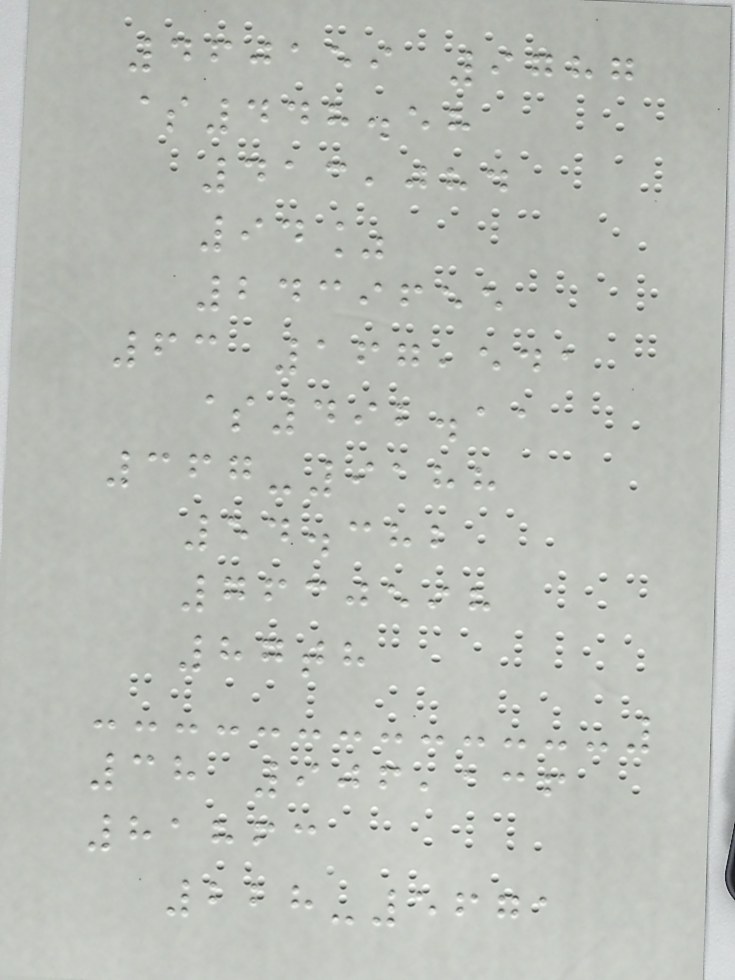460159 9787
$448.58
413,084
94%
2439655
63 167,541
$492.11
367-9188
54.382
7630598
87th
38 906,136
81863
228-5671
